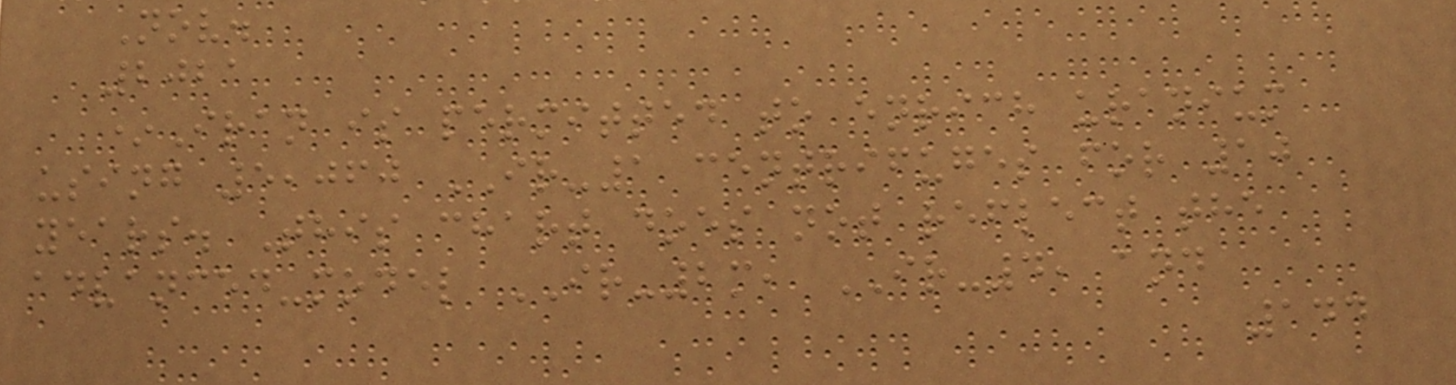Nov.
2021
*Iran is permitted to enrich uranium
using 5,060 IR-1 centrifuges for 10
years. This chart does not reflect the
advanced-model IR-2m, IR-4, and
144
